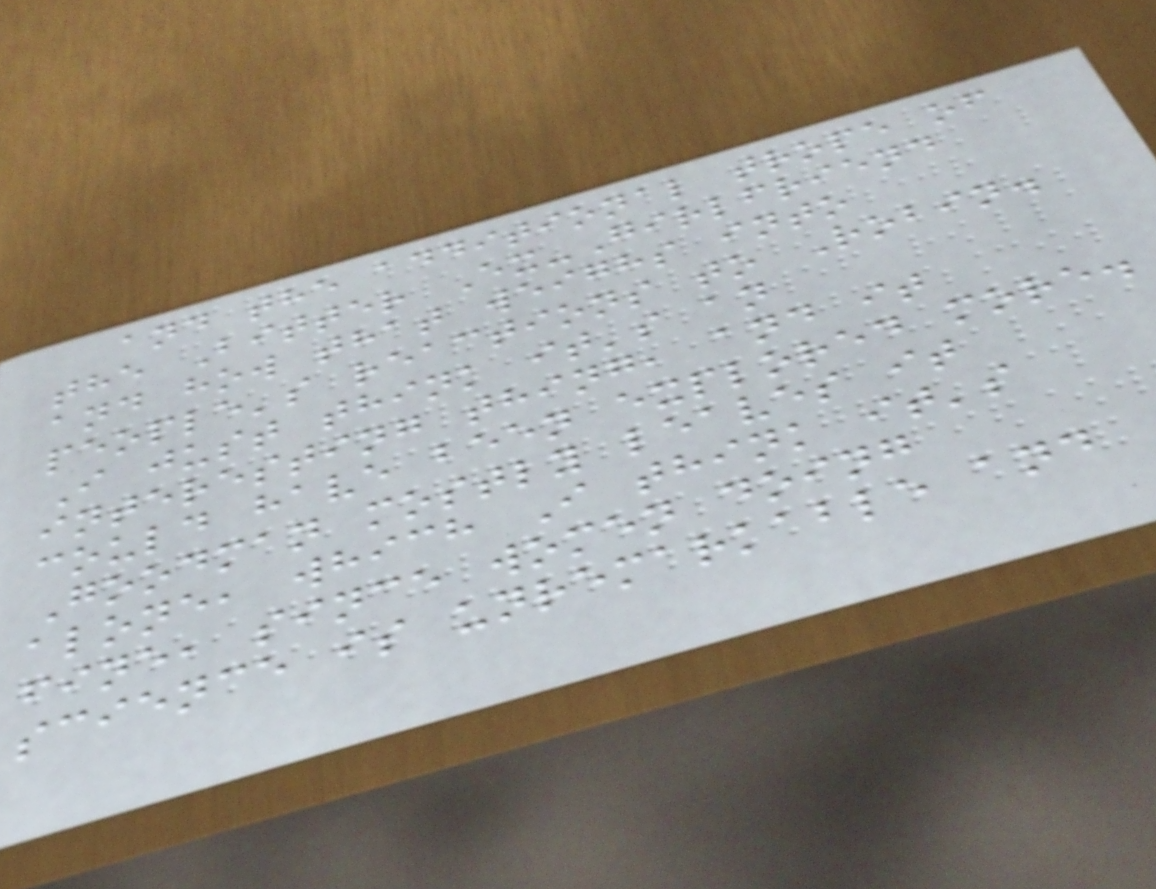and the additional trope of
the Bitter Ex-Girlfriend
and how that weighs into
people's reactions to Robin.
I just think it's an
interesting thing, and it
could have been explored more.
Goodman mostly leaves it
alone, which I think it's
fine, since women doing
science is unremarkable and
